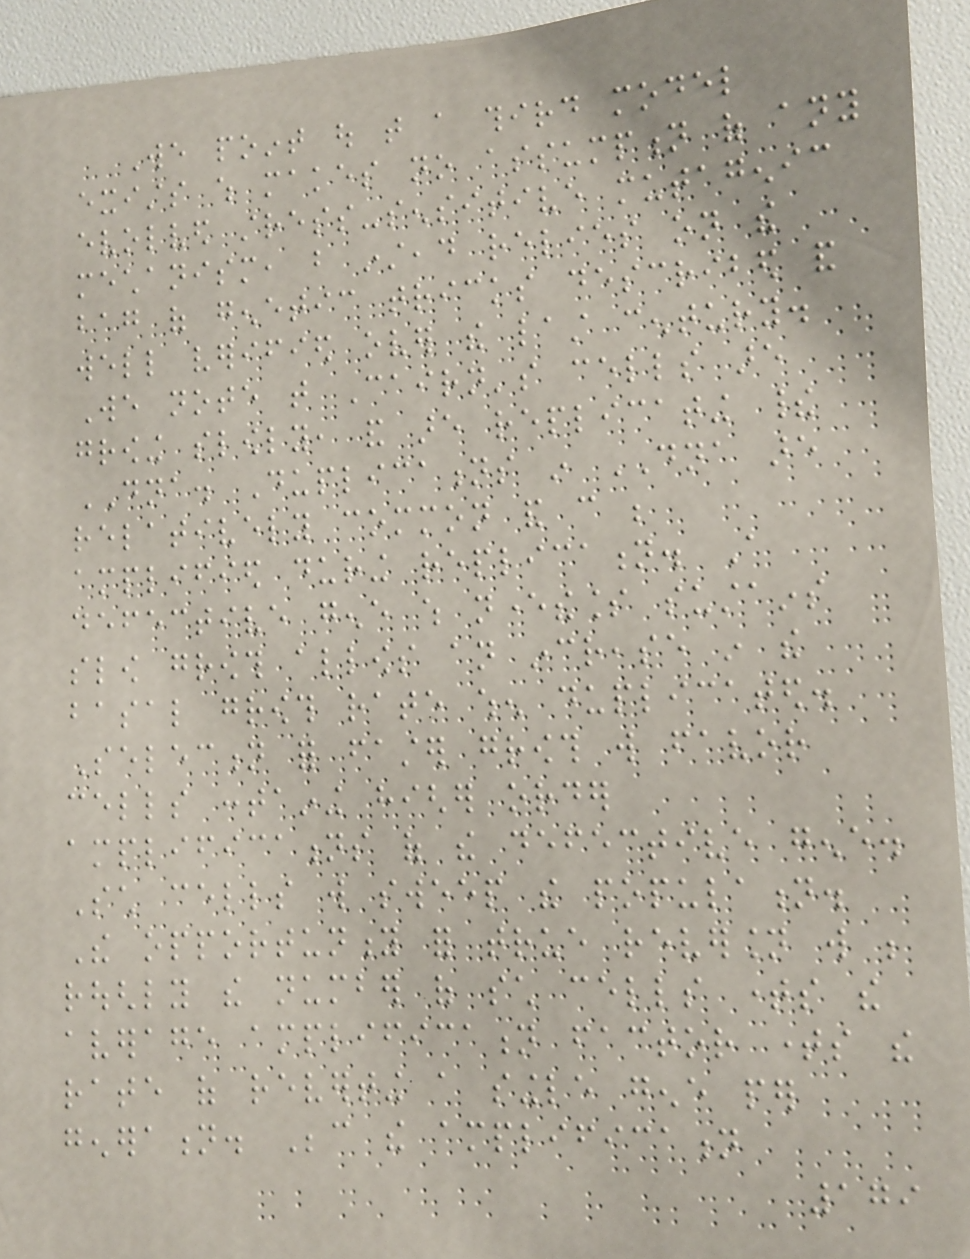We point out that a third model
exists which makes no assumption of any
evolved stress-sensitive mutagenic
mechanism, but instead relies on the
bag of genetic tricks described and
well verified over the last century.
We note that Cairn's cells are
growing slowly, and are replicating their
DNA. Duplications in DNA are
relatively common and can be
amplified during replication. A
defective gene which nevertheless sustains
slow growth allows an increase in the
basal growth rate when duplicated.
Selection for faster growth will favor
cells containing higher order
amplifications of the defective gene.
Such cells will sweep the population.
The opportunity for true reversion will be
roughly the number of such cells times the
average amplification factor times the
rate of reverting a single gene per
generation. Because the amplification
179
